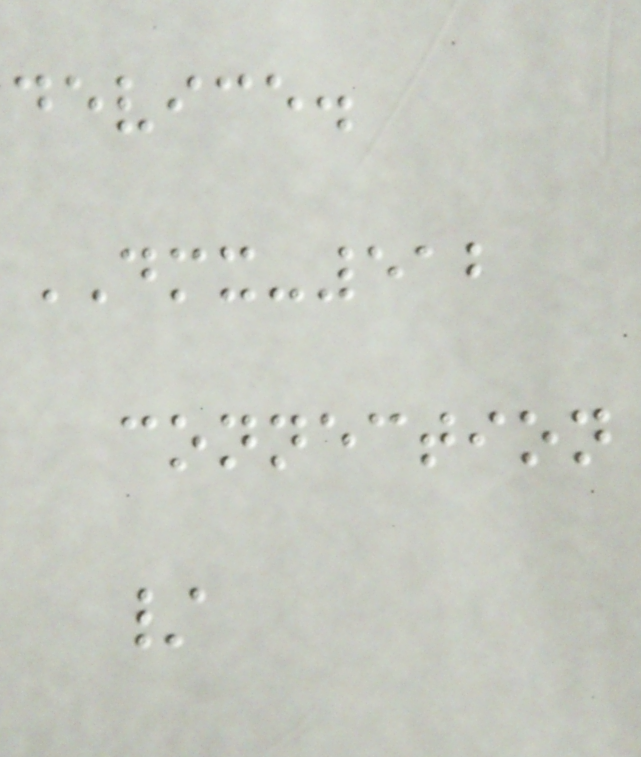device.
DMX-512
connection
/
